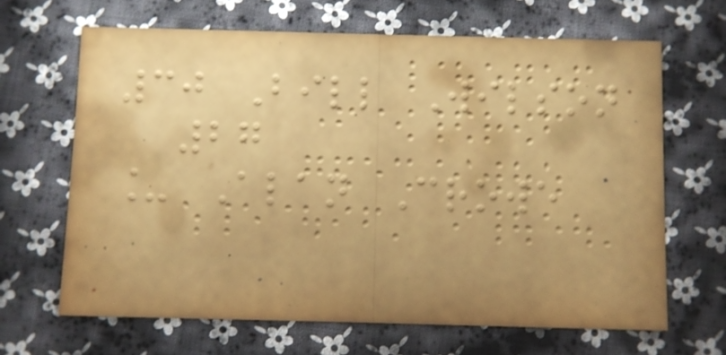30 Bill Wilson
27
_ Alan Crowe
